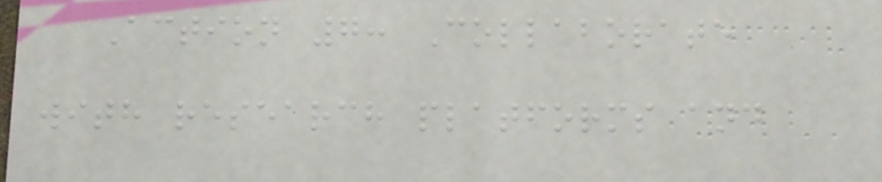Action 7: Collaborate
with research platforms and
